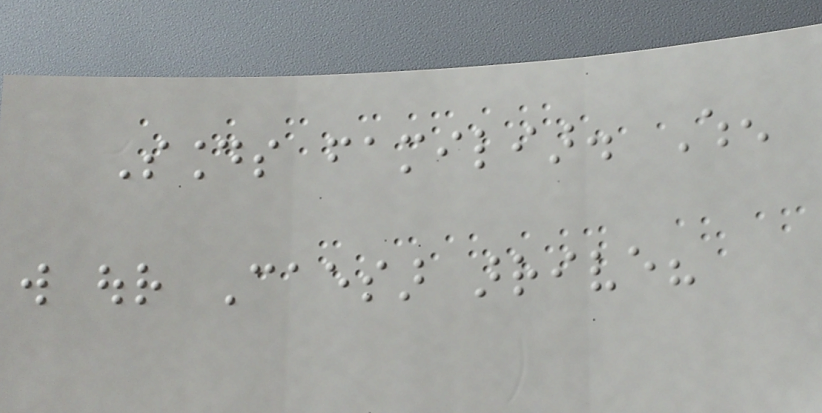Sounds familiar. When
will our Caesar arrive?
